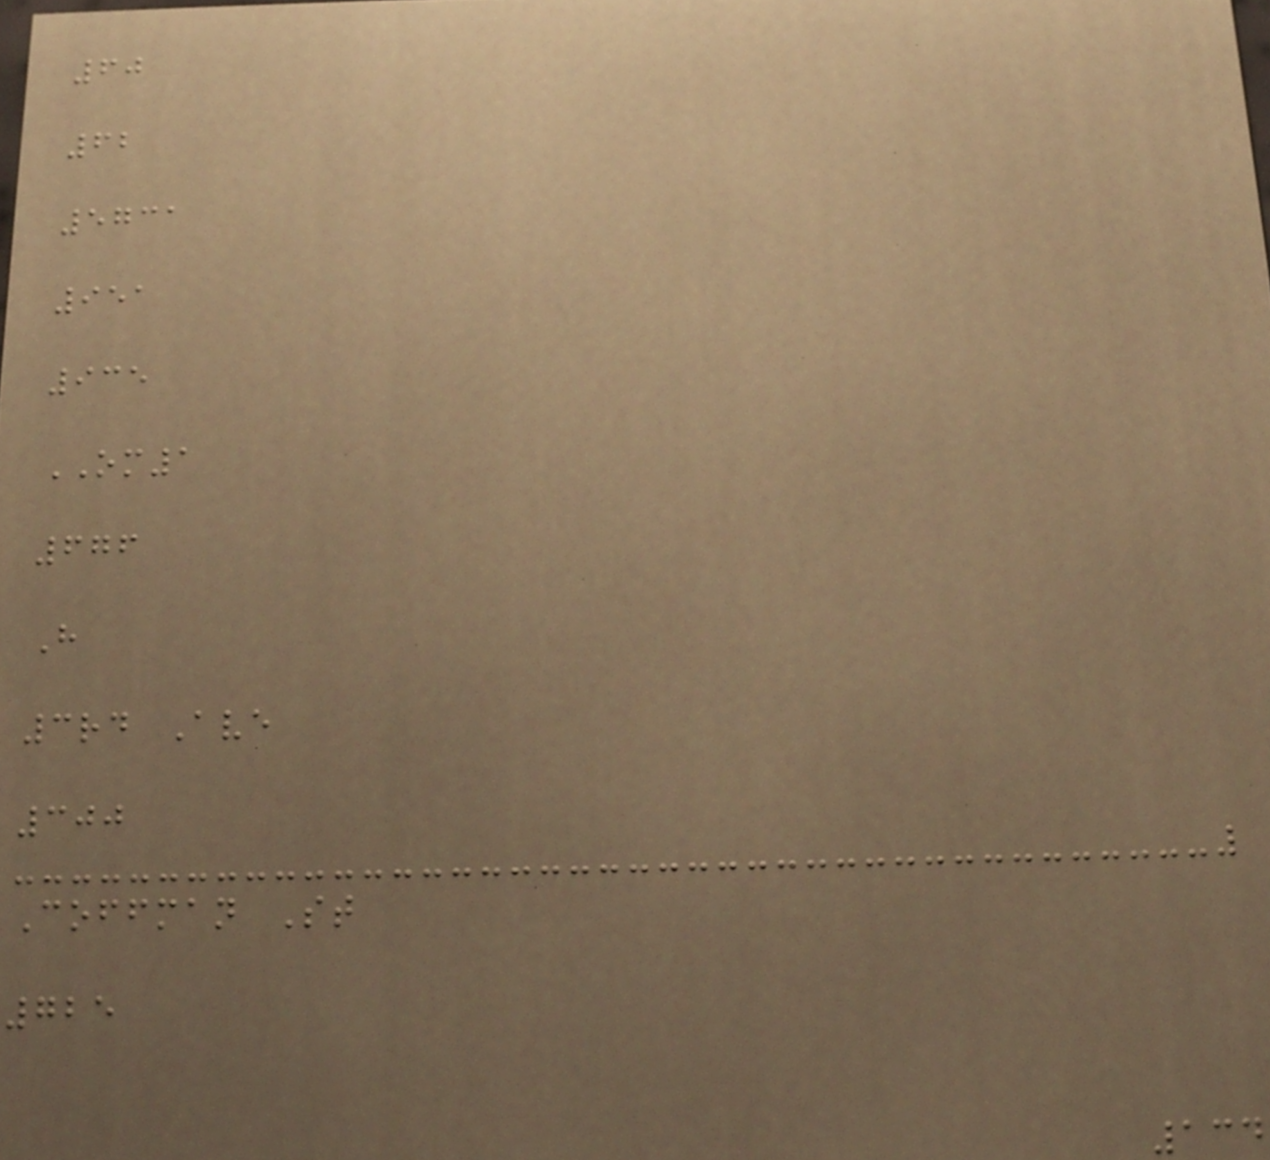60
62
5731
951
935
OM1
676
H
3rd Ave
300
Coffman St
725
134
